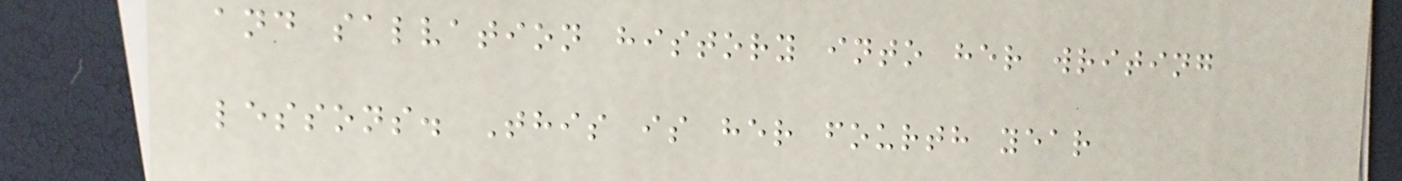and salvation history into her writing
lessons. This is her fourth year
